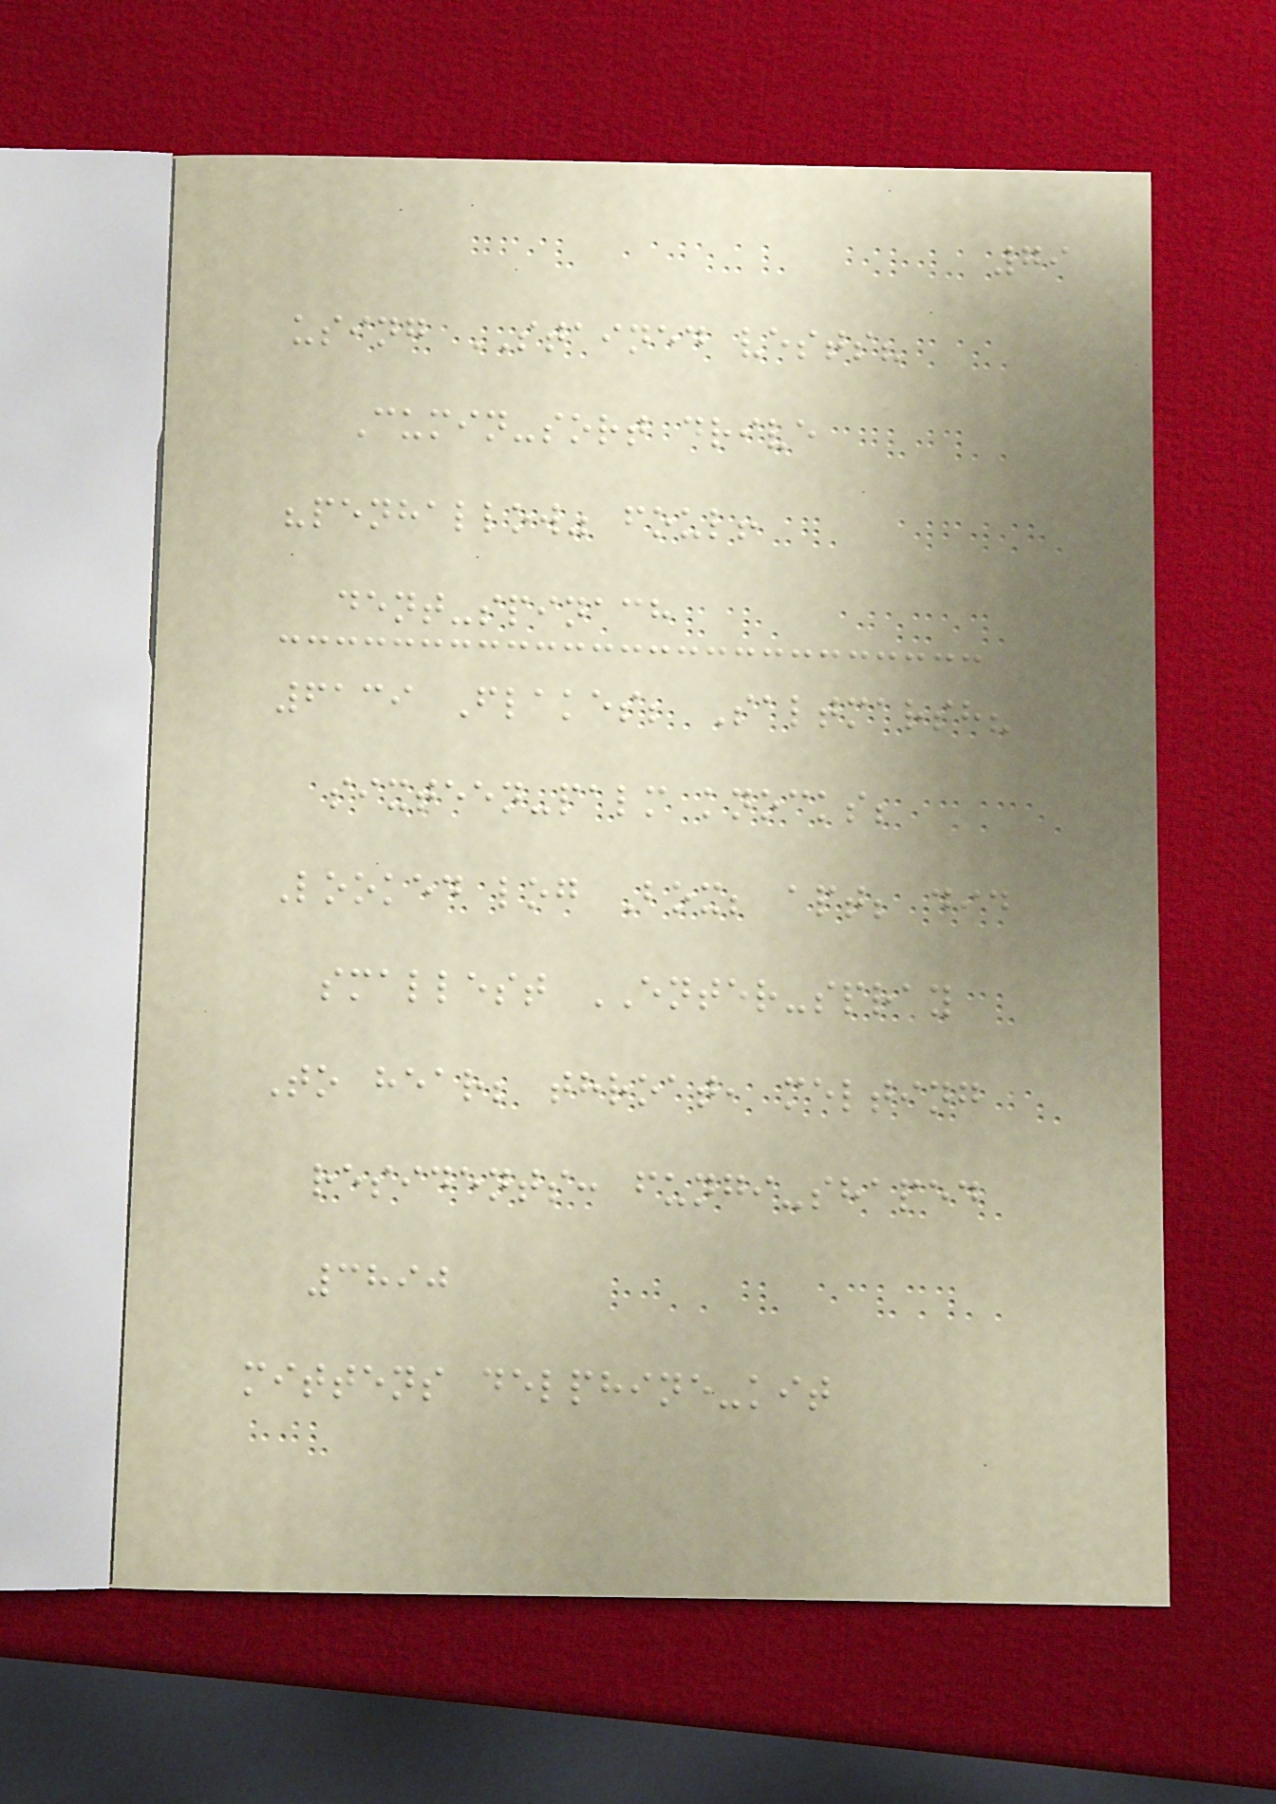79
using STAINED vests?
Cumin-sort drive
"penhallow" foul!
dent-spinach
6139 Flakes; Saltmarsh?
sixteen-palm knocks;
Looked log Box; apt; did
smallest ENTER-spray
To hear; throat, melting
residents: fungi-shaped
3890
mittens delphine-kit
